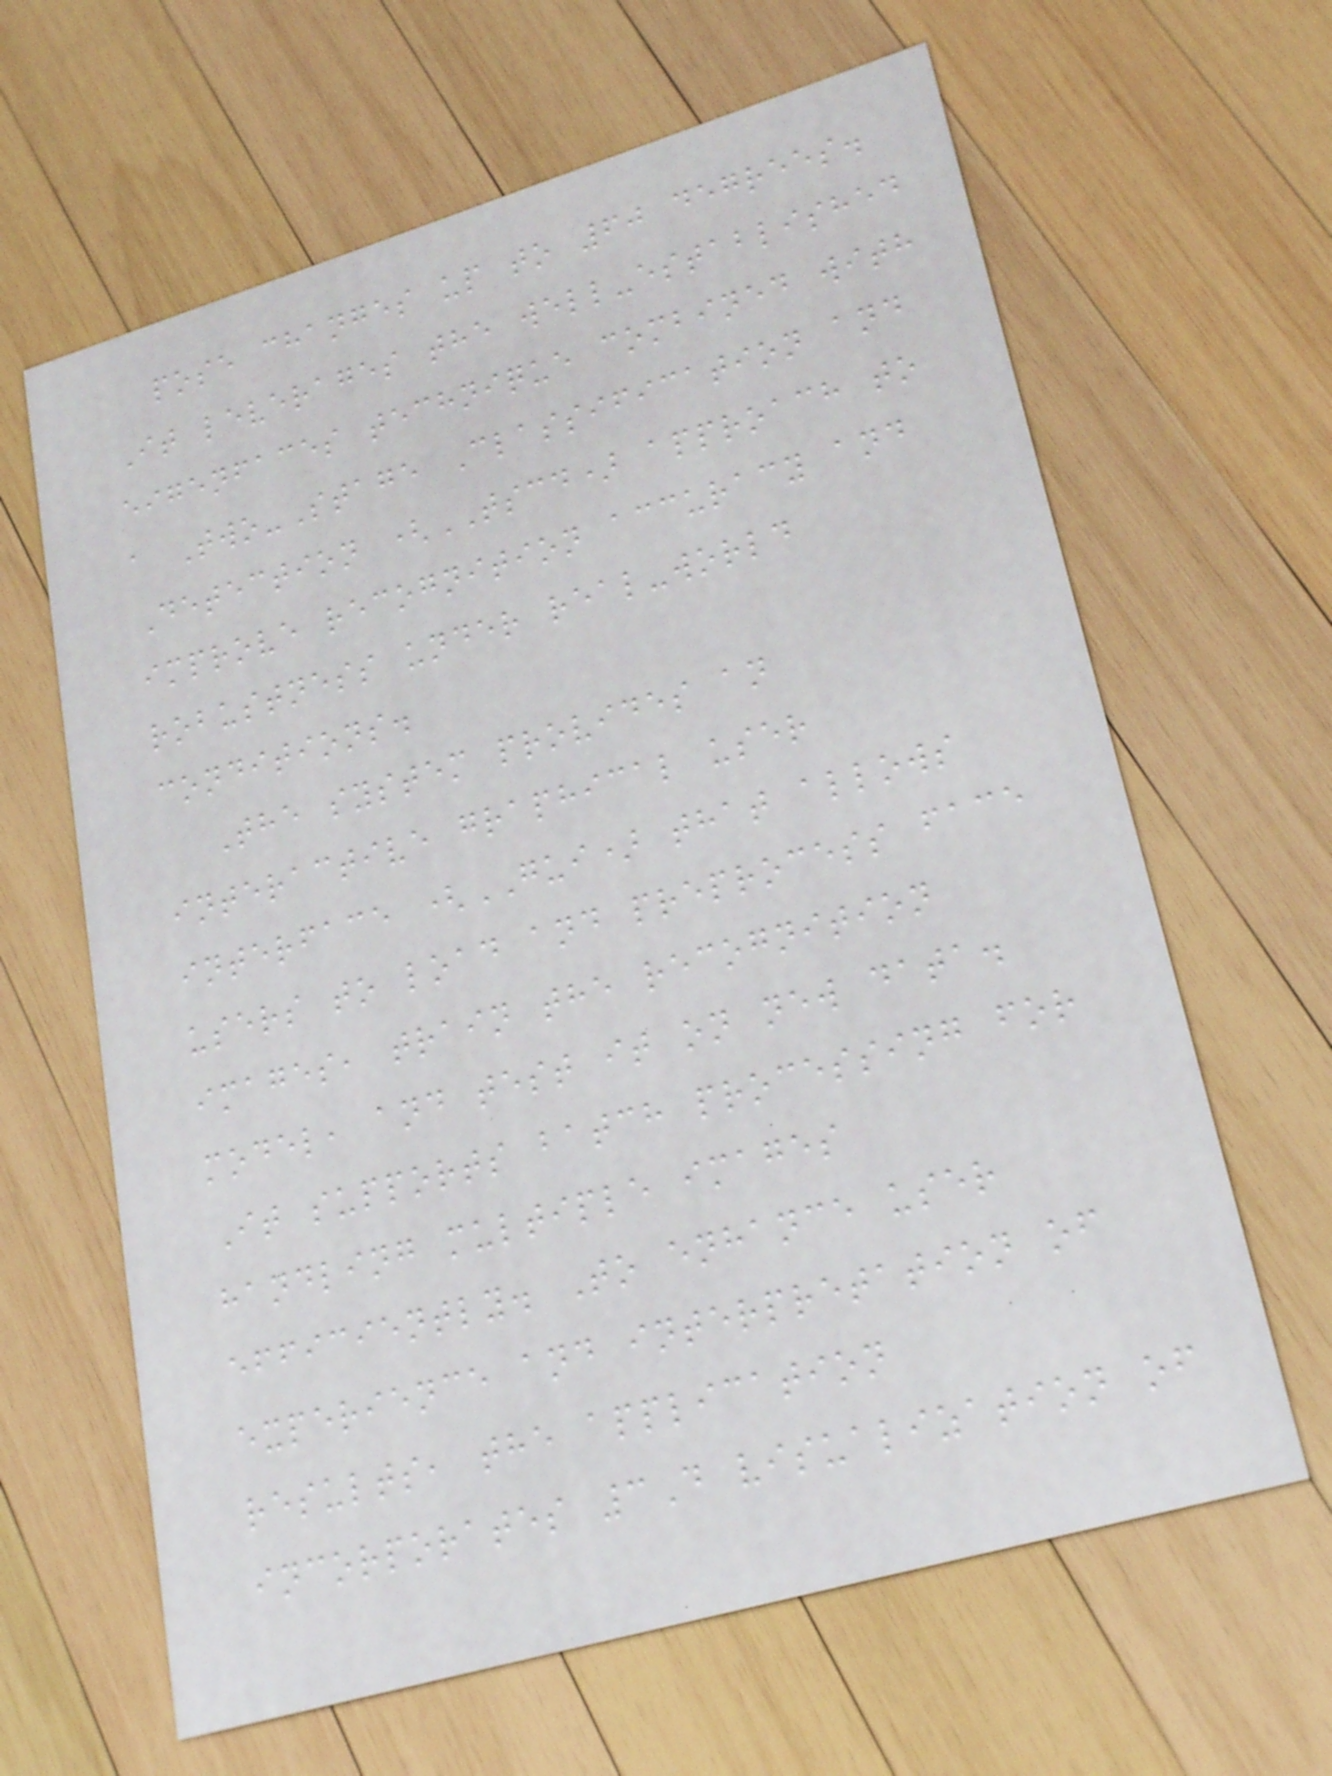pose changes up to 60 degrees.
It leverages the well-established
eigenfaces technique combined with
a Two-Stage Classification and
Detection (TSCD) approach to
improve recognition accuracy and
robustness under real-world
conditions.
The system provides an
interactive graphical user
interface (GUI) that allows
users to load and preprocess face
images, train the recognition
model, and test it on new data.
It supports batch processing for
handling multiple images
efficiently. To enhance user
experience and interpretation of
results, the application
incorporates 3D visualization of
